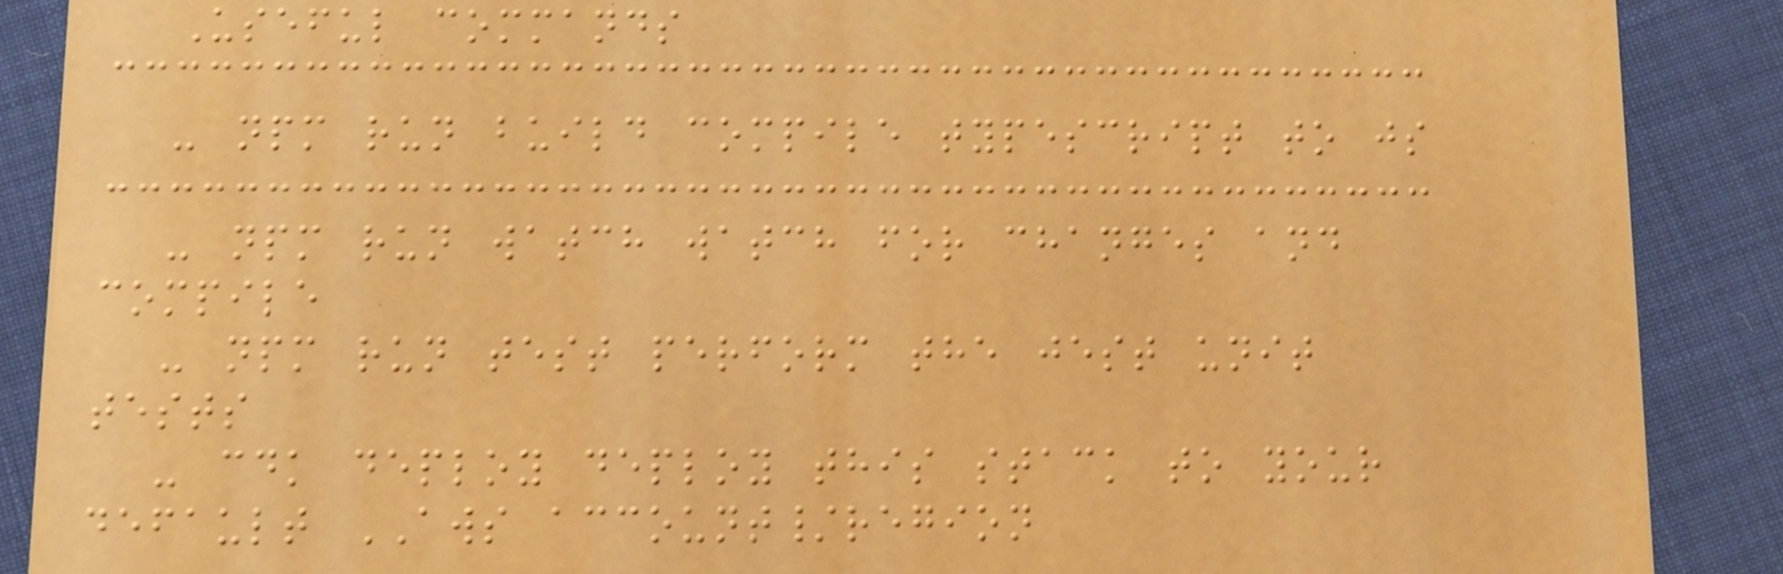Useful commands
- npm run build compile typescript to js
- npm run watch watch for changes and
compile
- npm run test perform the jest unit
tests
- cdk deploy deploy this stack to your
default AWS account/region
